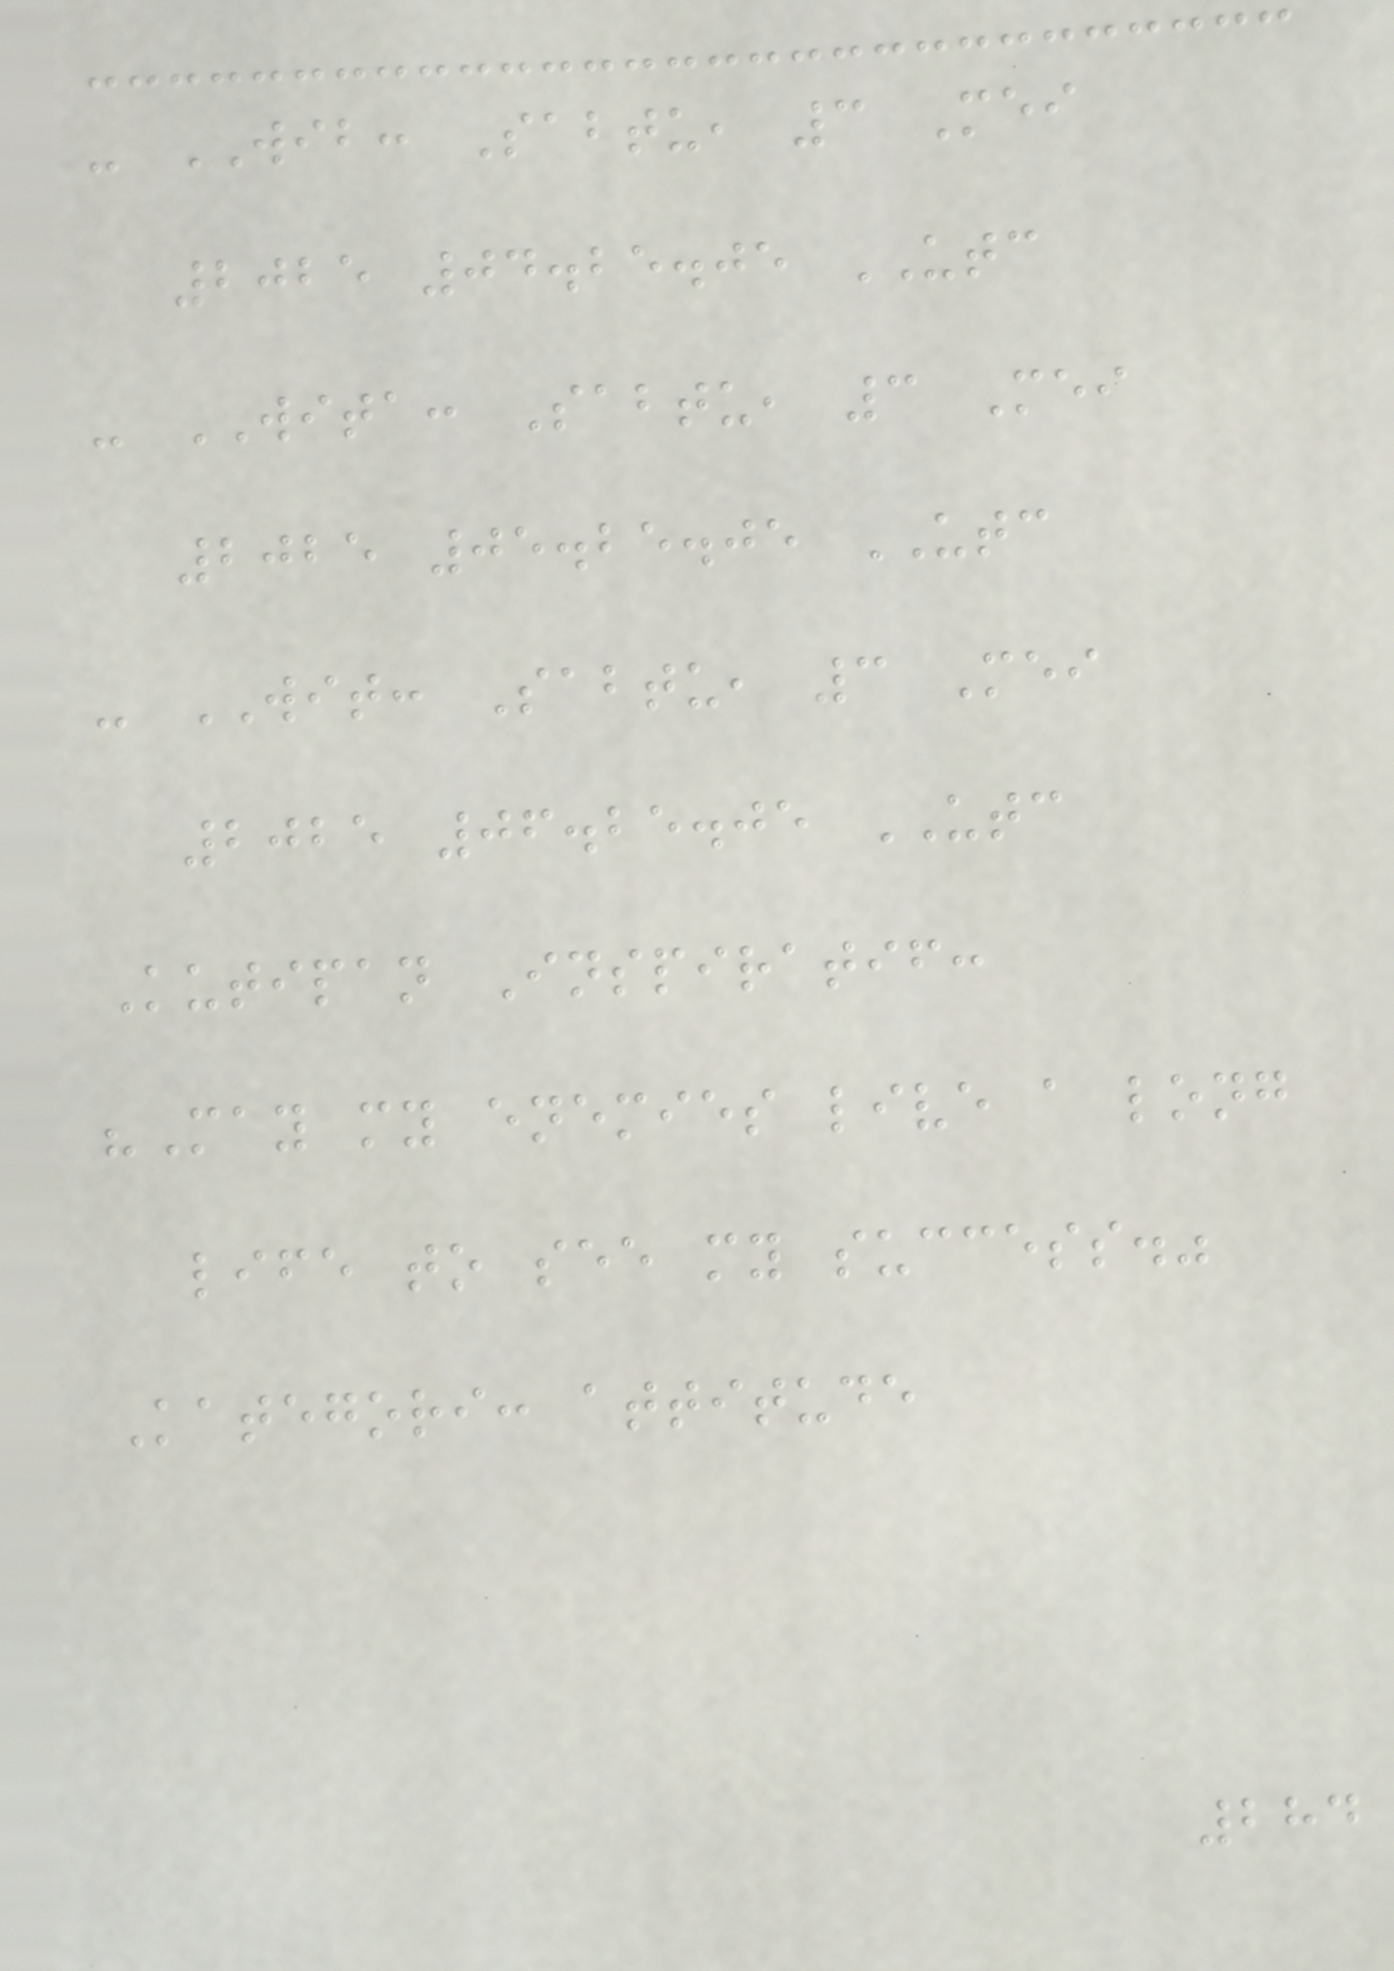- WIB: Sabtu, 3 Mei
2025 04.25.05 UTC
- WITA: Sabtu, 3 Mei
2025 05.25.05 UTC
- WIT: Sabtu, 3 Mei
2025 06.25.05 UTC
Kutipan Inspiratif:
"May my enemies live a long
life to see my success."
Kategori: attitude
284
